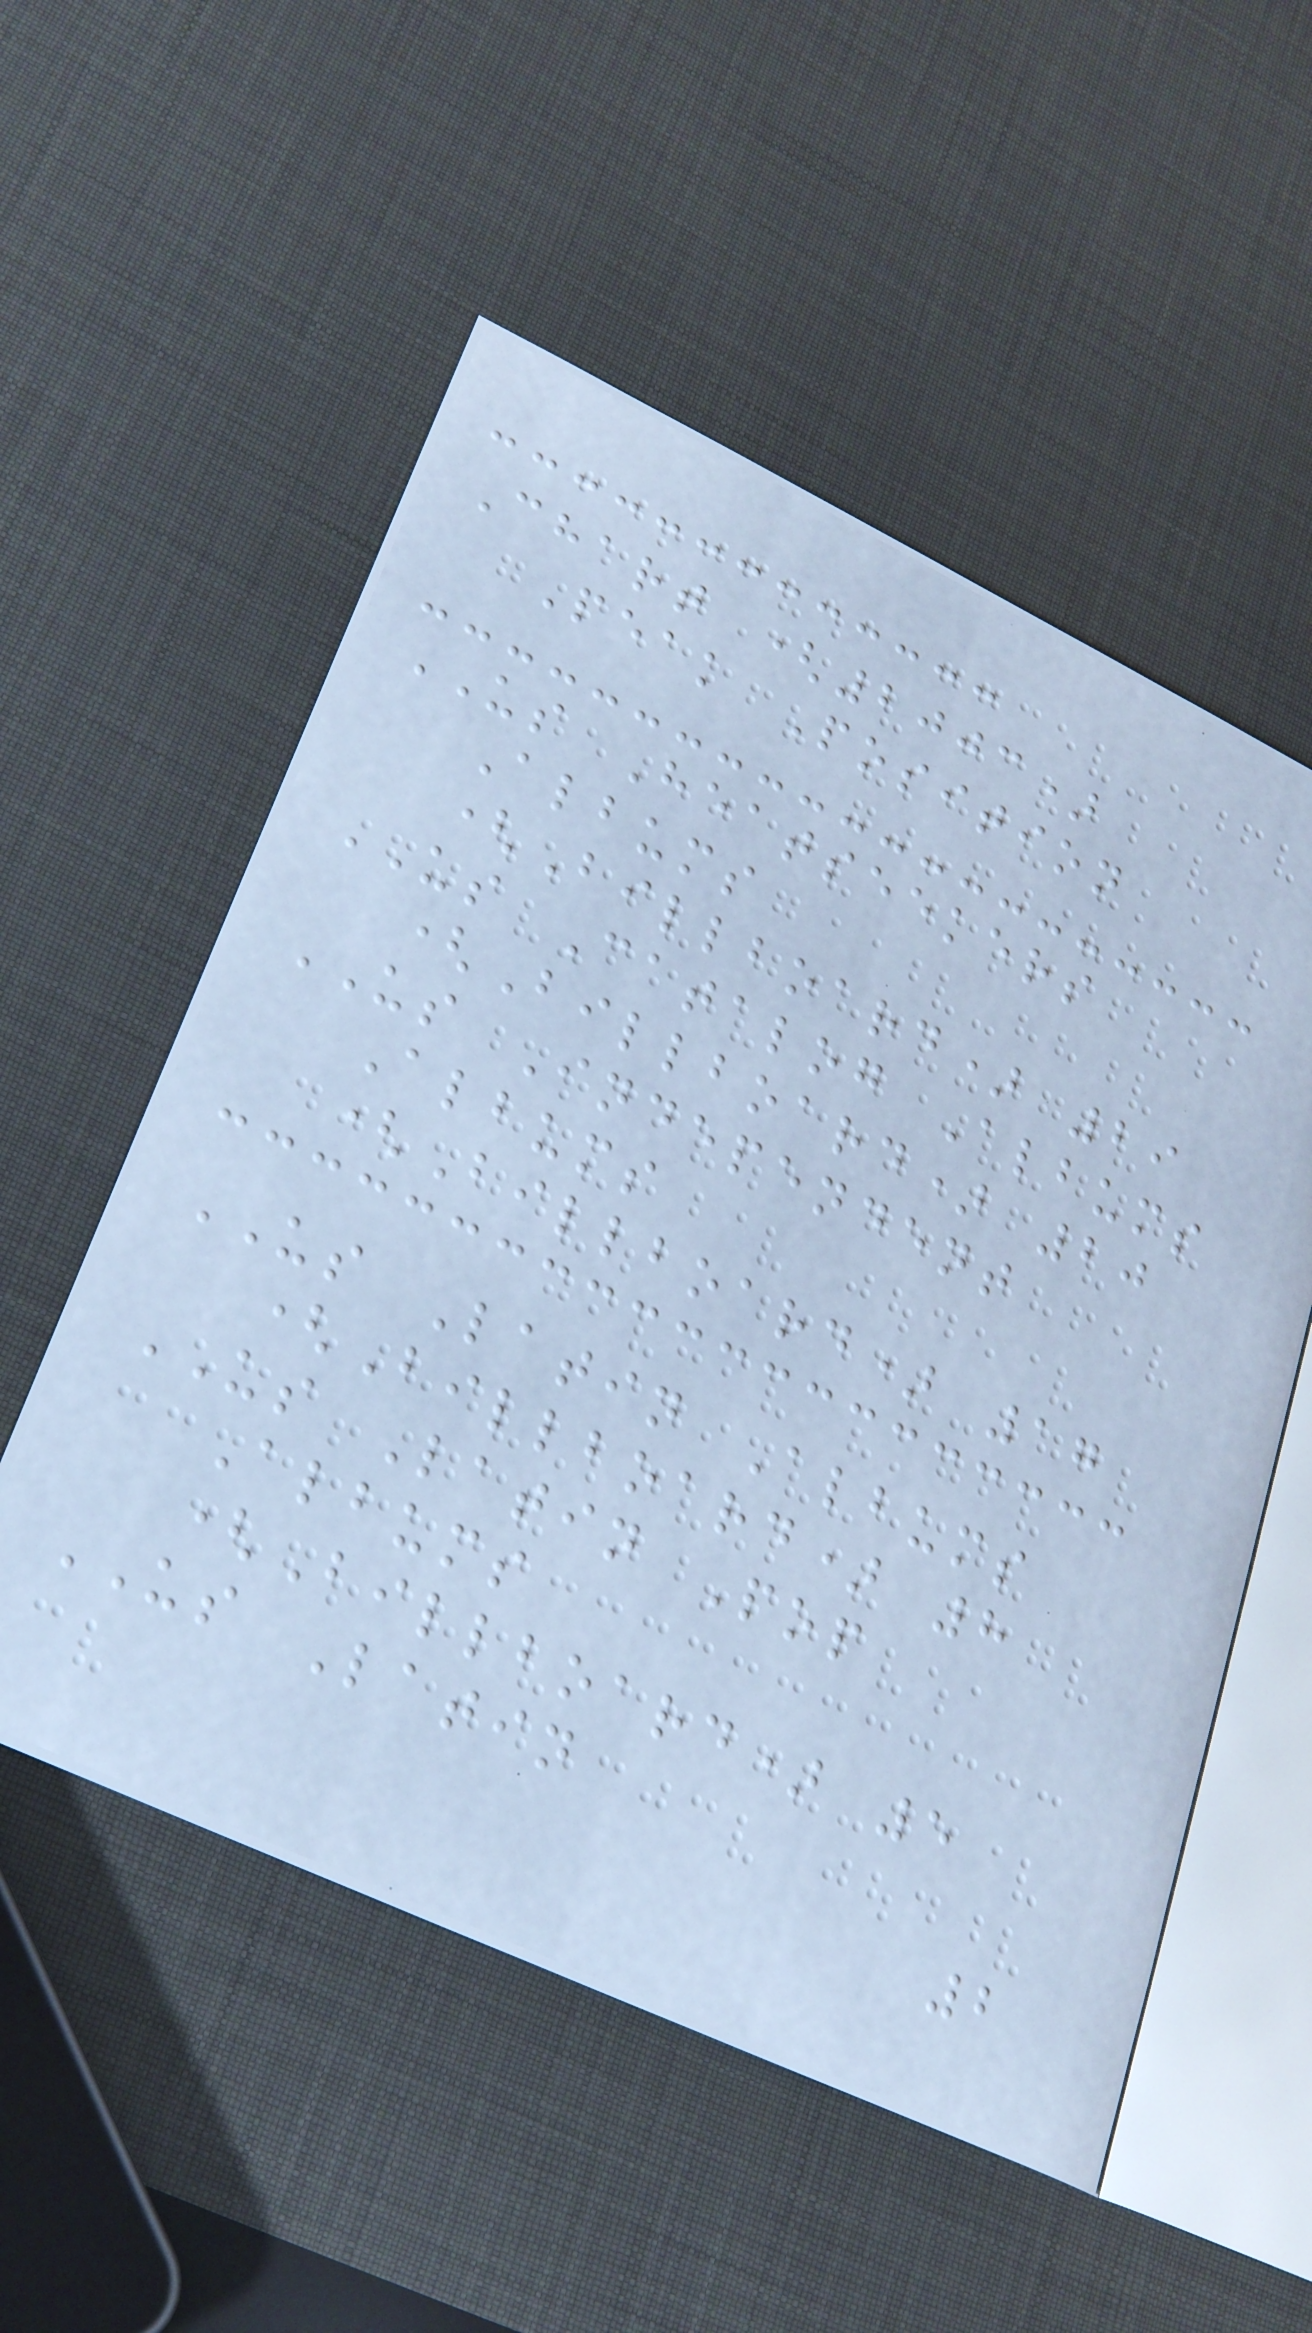Chart (2003)
Peak Position
US Heatseekers
Albums
(Billboard) 29
US Catalog Albums
(Billboard) 20
US Independent
Albums
(Billboard) 17
US Latin Albums
(Billboard) 8
US Latin Pop
Albums
(Billboard) 5
US Latin
2
